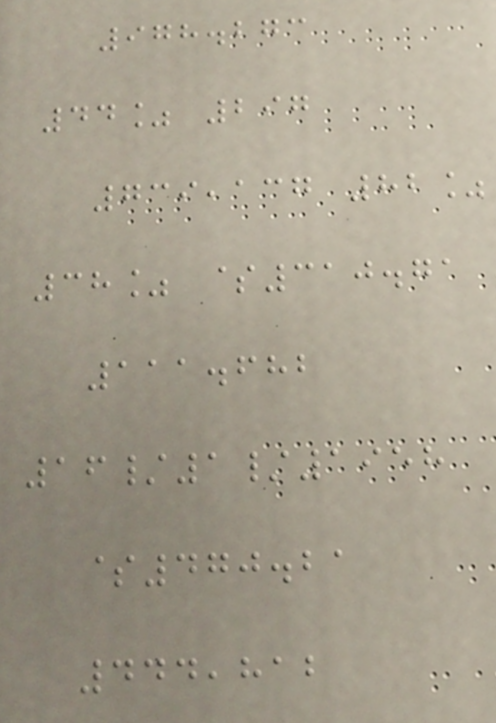978.273
44% 297
739,137 82%
38% $310.71
111.682
16/1/1958
$470.21
444,812
